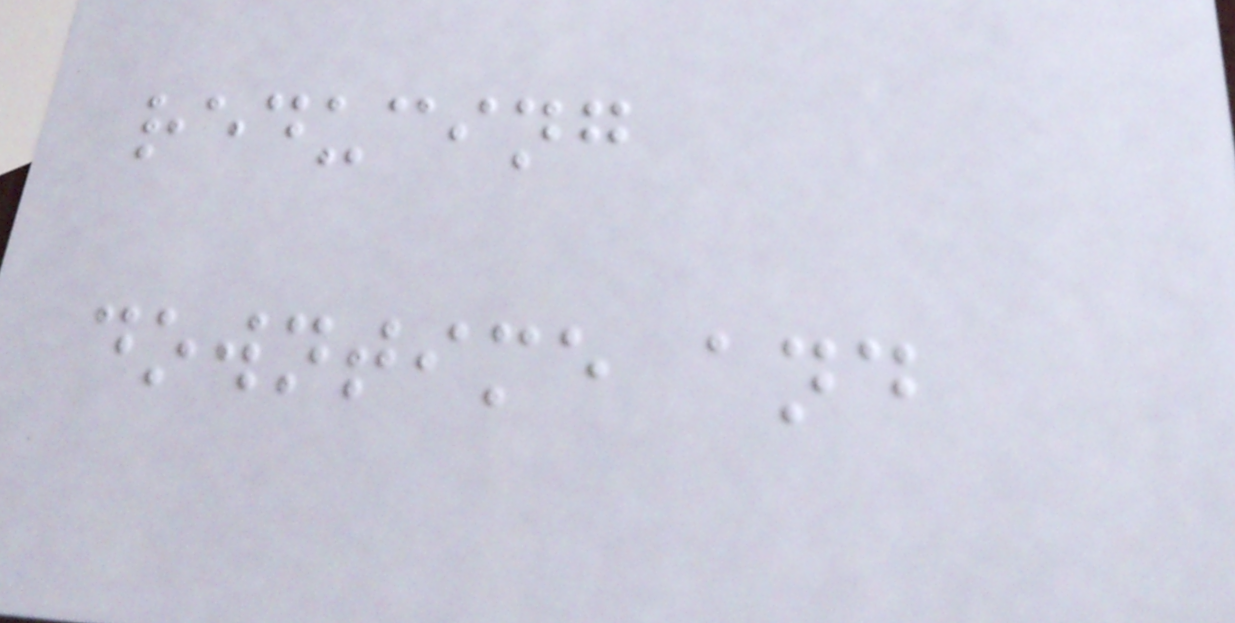reducing
downtime and
